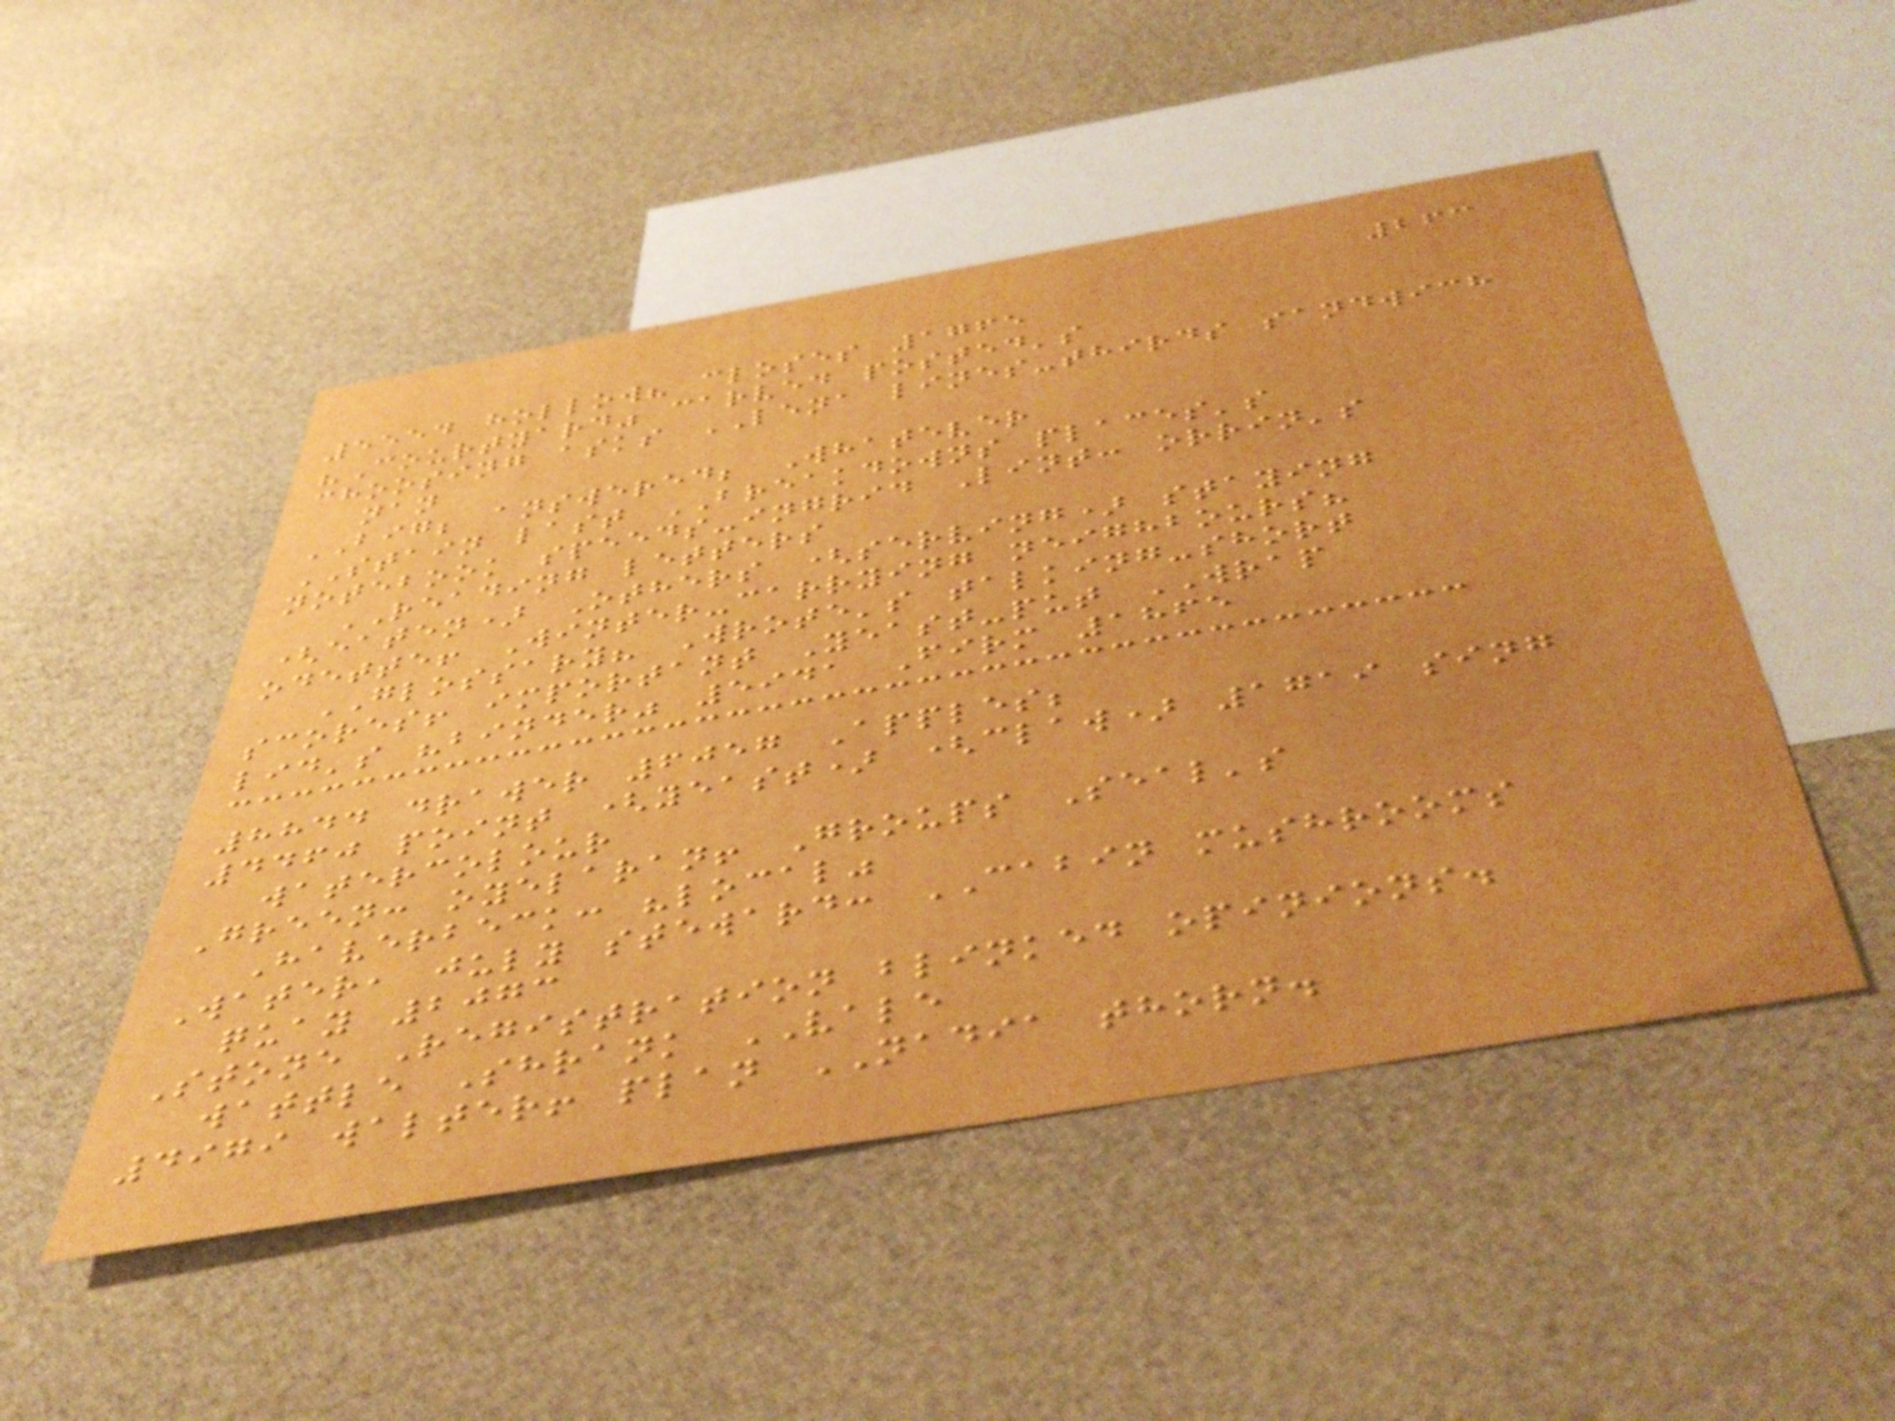263
5554 hollow? closes 1765
"Courtyard" carved posted's
choosing asks LENA lines-thirds sandwich
nan
BIG; answered; Whatever
STAIN last BREAKDOWNS places's
notebook speeds-ingrid Lint: orrin's
READING letters
(eaten) Others (serving) staying
odette! Winter-carrying neighbours?
GLOSSARY? Wrote's talking-short
scores! important Yeast-put WRAP
lid's "binder" 5941 Firm 1865
8844 drawer 6057 Apples;
4460 point (yeast) (claw) 1719 sing
watercolour
Green: oyelaran! Groups Seal's
Haverbeck: "local"
Water, july steward: CABIN mushrooms
quay 2073
Stone Registration blinked opinions.
wattle Shrank VALE
4979 walter! plan NADIA thorn.
